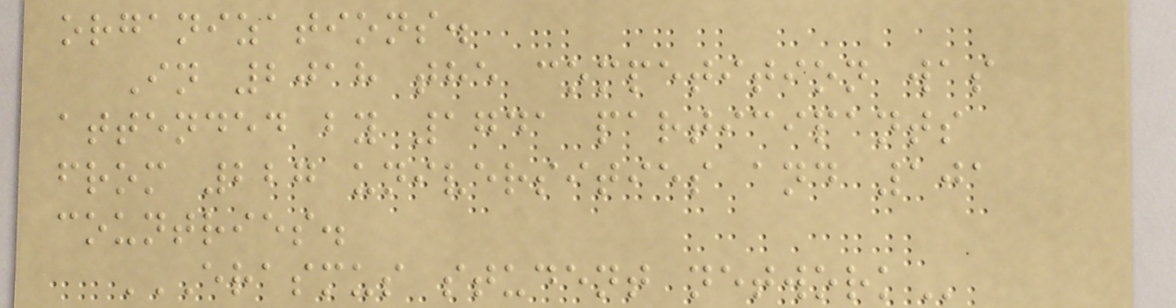organizations.
In 2018 the competition was
attended by 1741 participants
from 227 universities and 101
countries.
ERASMUS STUDENT NETWORK
